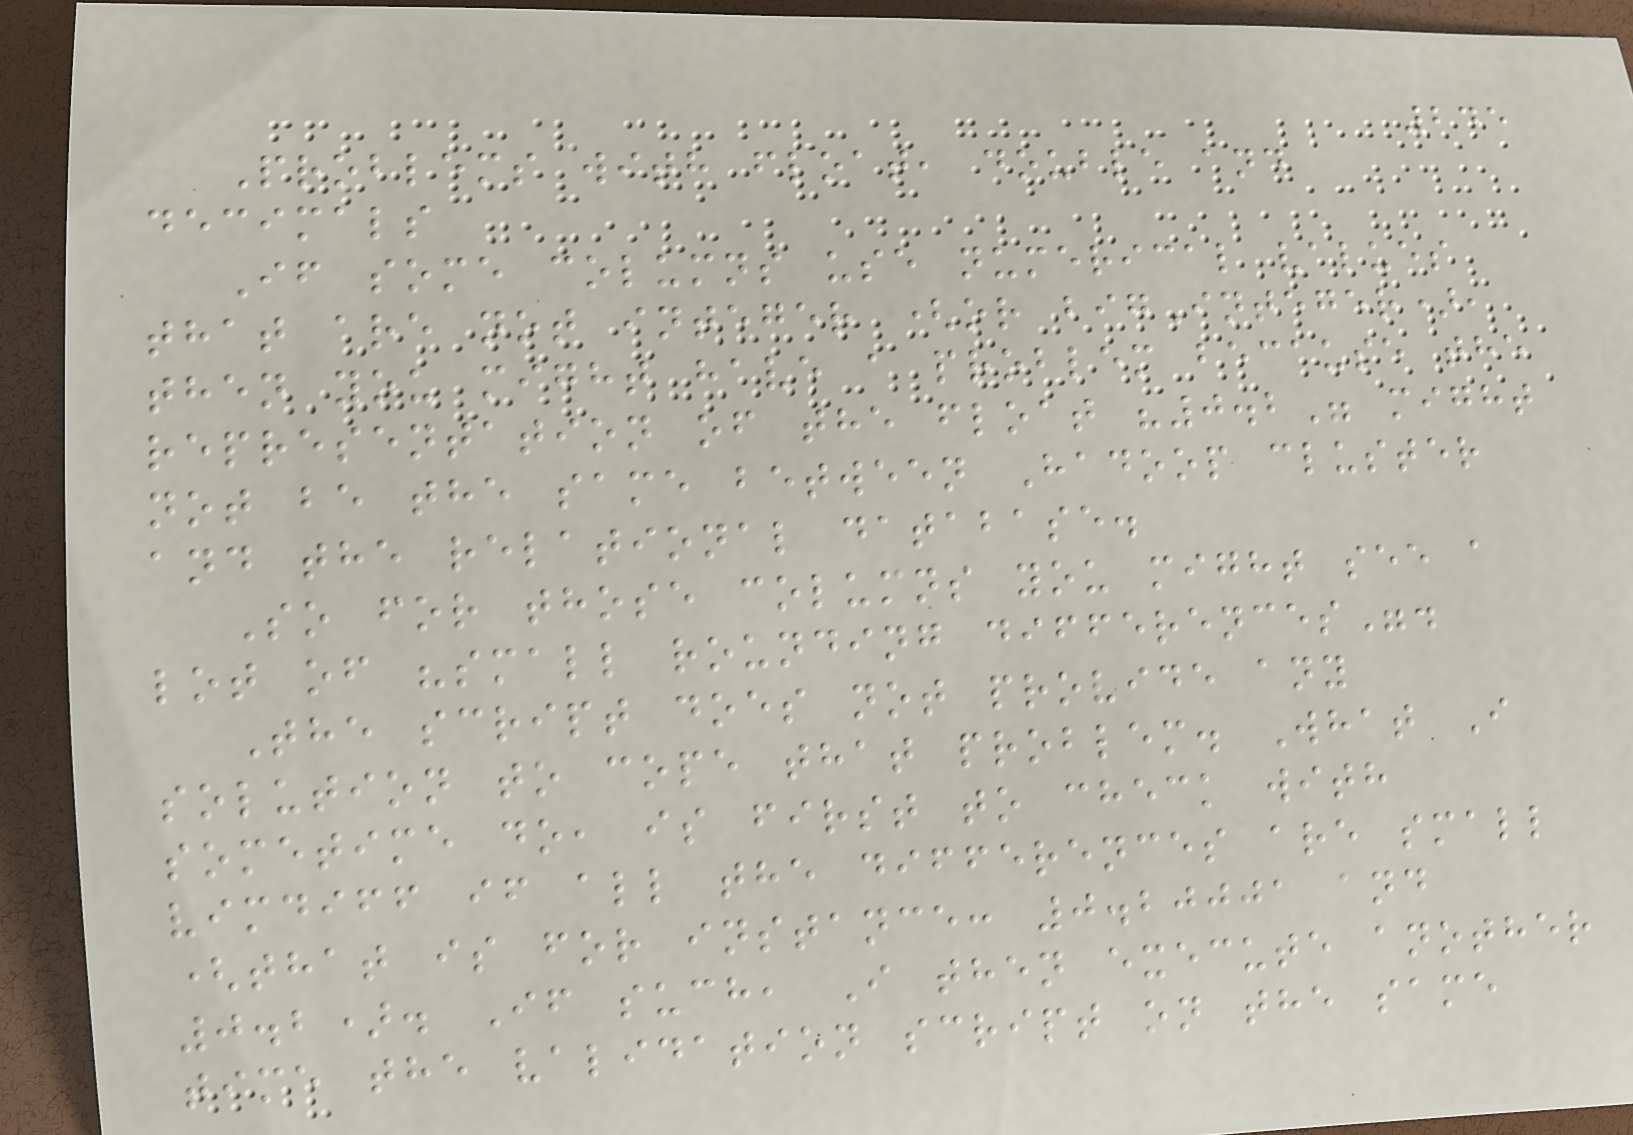245
Problems with float, double and
decimals
If some columns use numerical values
that are not integer (or bigInteger),
then you might have a problem because the
representation of the float "0.2" might
not be the same between Hadoop cluster
and the relational database.
So for those columns you might see a
lot of "small rounding differences".
The script does not provide any
solution to cope that problem. What I
sometime do, is first to check with
vimdiff if all the differences are small
(that is for instance: 0.20001 and
0.2). If such, I then execute another
time the validation script on the same
